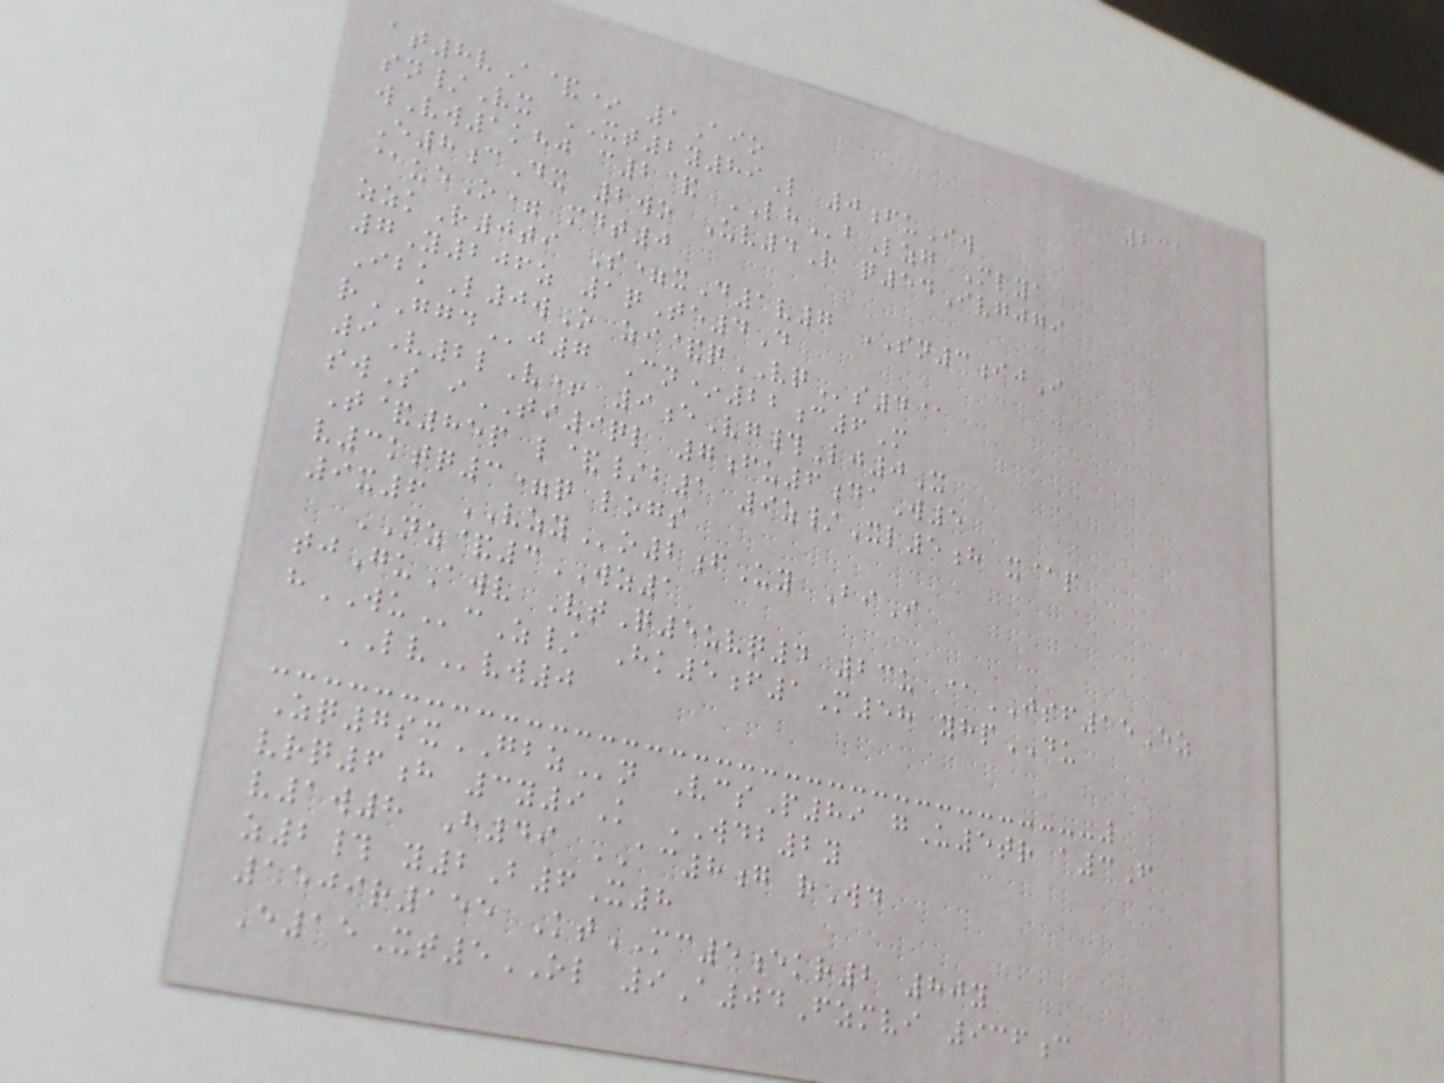231
at8vA&* 1Aio
sn/Vx XT2y89L 0fuIw
wVw1khj c2& LHbLzg Mlya
E8cDx 2wo Uv4R q54Ivgjgi
@ueO= mdt0
zzkR0ti S=xD1v7 SN3ijI
7Y206z 1qTe4D
IbkL0wO zi&qVQs4@
rGGDj7 Cn*22c6M
9V2lV+ 9eVg#Lj0X
swS iTI9ql 7fu6daW5
T&85p l&/b1 9z/Xl5h x@p
v3ktq3=q logs
9x6 VZYo2fUy BiI
NZ&3WZ1
tjGuAwv VtQ5uvq4 23u @JSF15Ez
hWUcZ/ Hk5f1M58 yhpDU
LVvw0
Zq7sxGBZn VcsP89 gU5tr a3F
vrq6h 3y9K WDB2y
v1w8 H49 AC8g rWd
z2# y2B6X8
1509r155 KtMC5ekr2 80y
E15Xt5OL 9A04Fzmvi 936c
